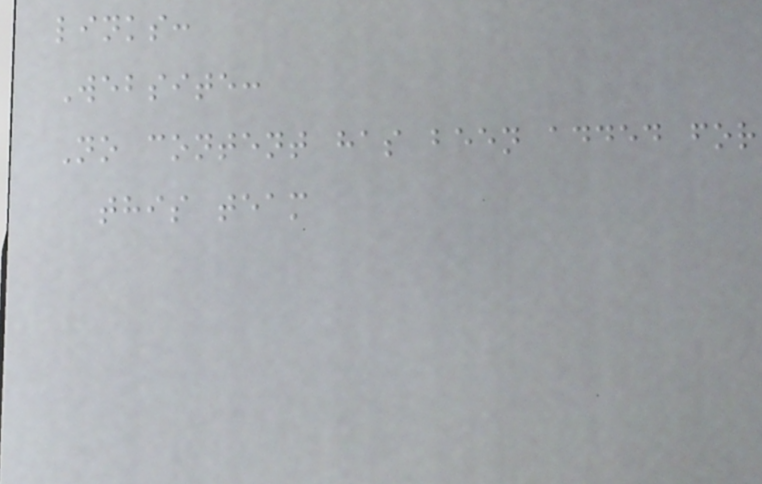links:
Website:
No content has been added for
this team
